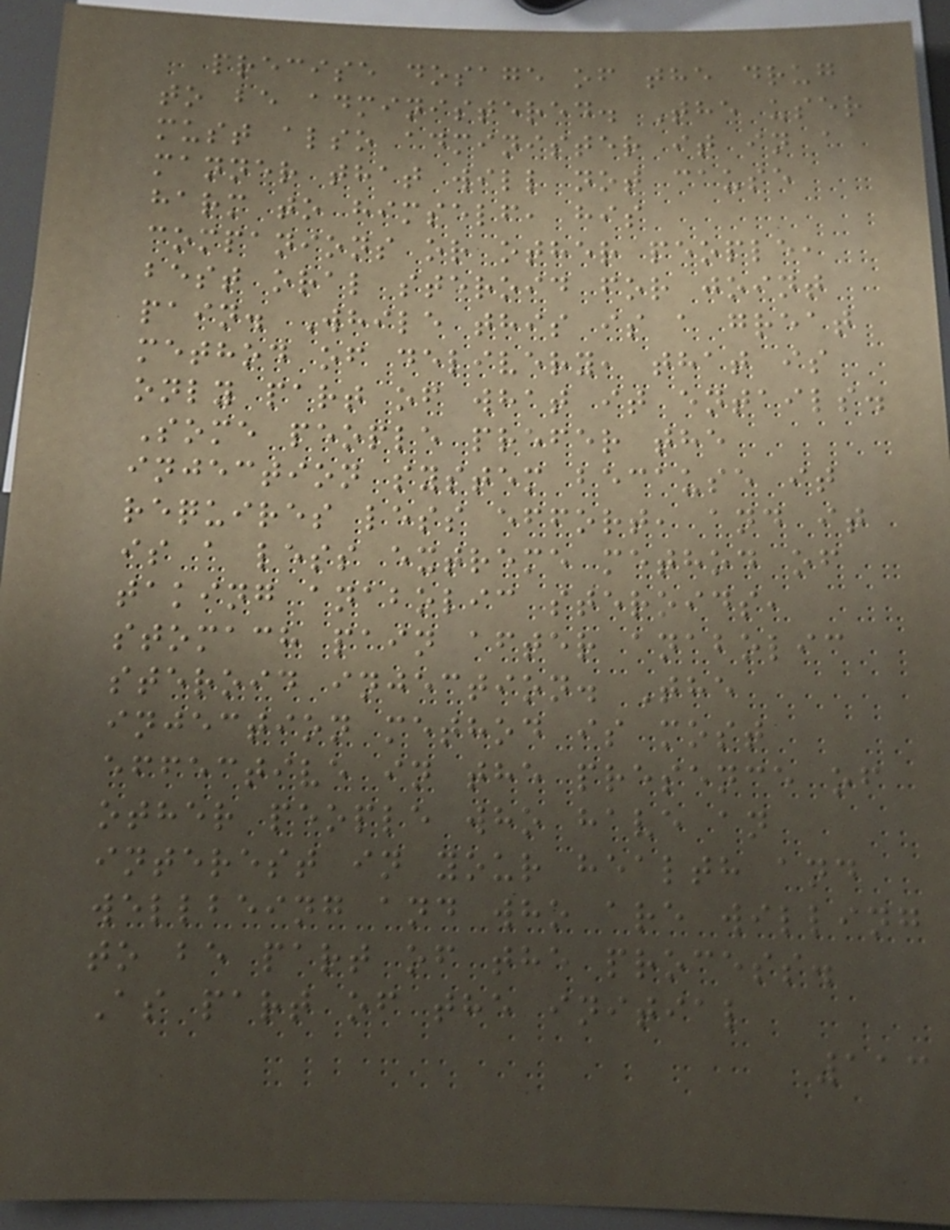precise dosage of the drug
to be administered. The user
must also administer it in a
manner that will not cause
harm to himself, his
companions or other people,
best oral steroid for joint
pain. While this is a great
method of delivery, that is
only part of what it entails.
Some people prefer the
injection system because it
requires less effort, and it
is a less extreme method of
taking anabolic steroids,
stomach pain after anabolic
steroid injection. The
injection method is most
effective in the presence of
other people who have an
interest in your health and
wellbeing and who are willing
to be part of the process.
As part of the initial
113
